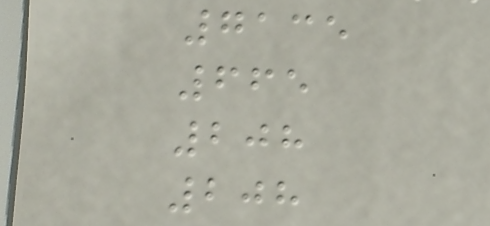7135
665
208
208
